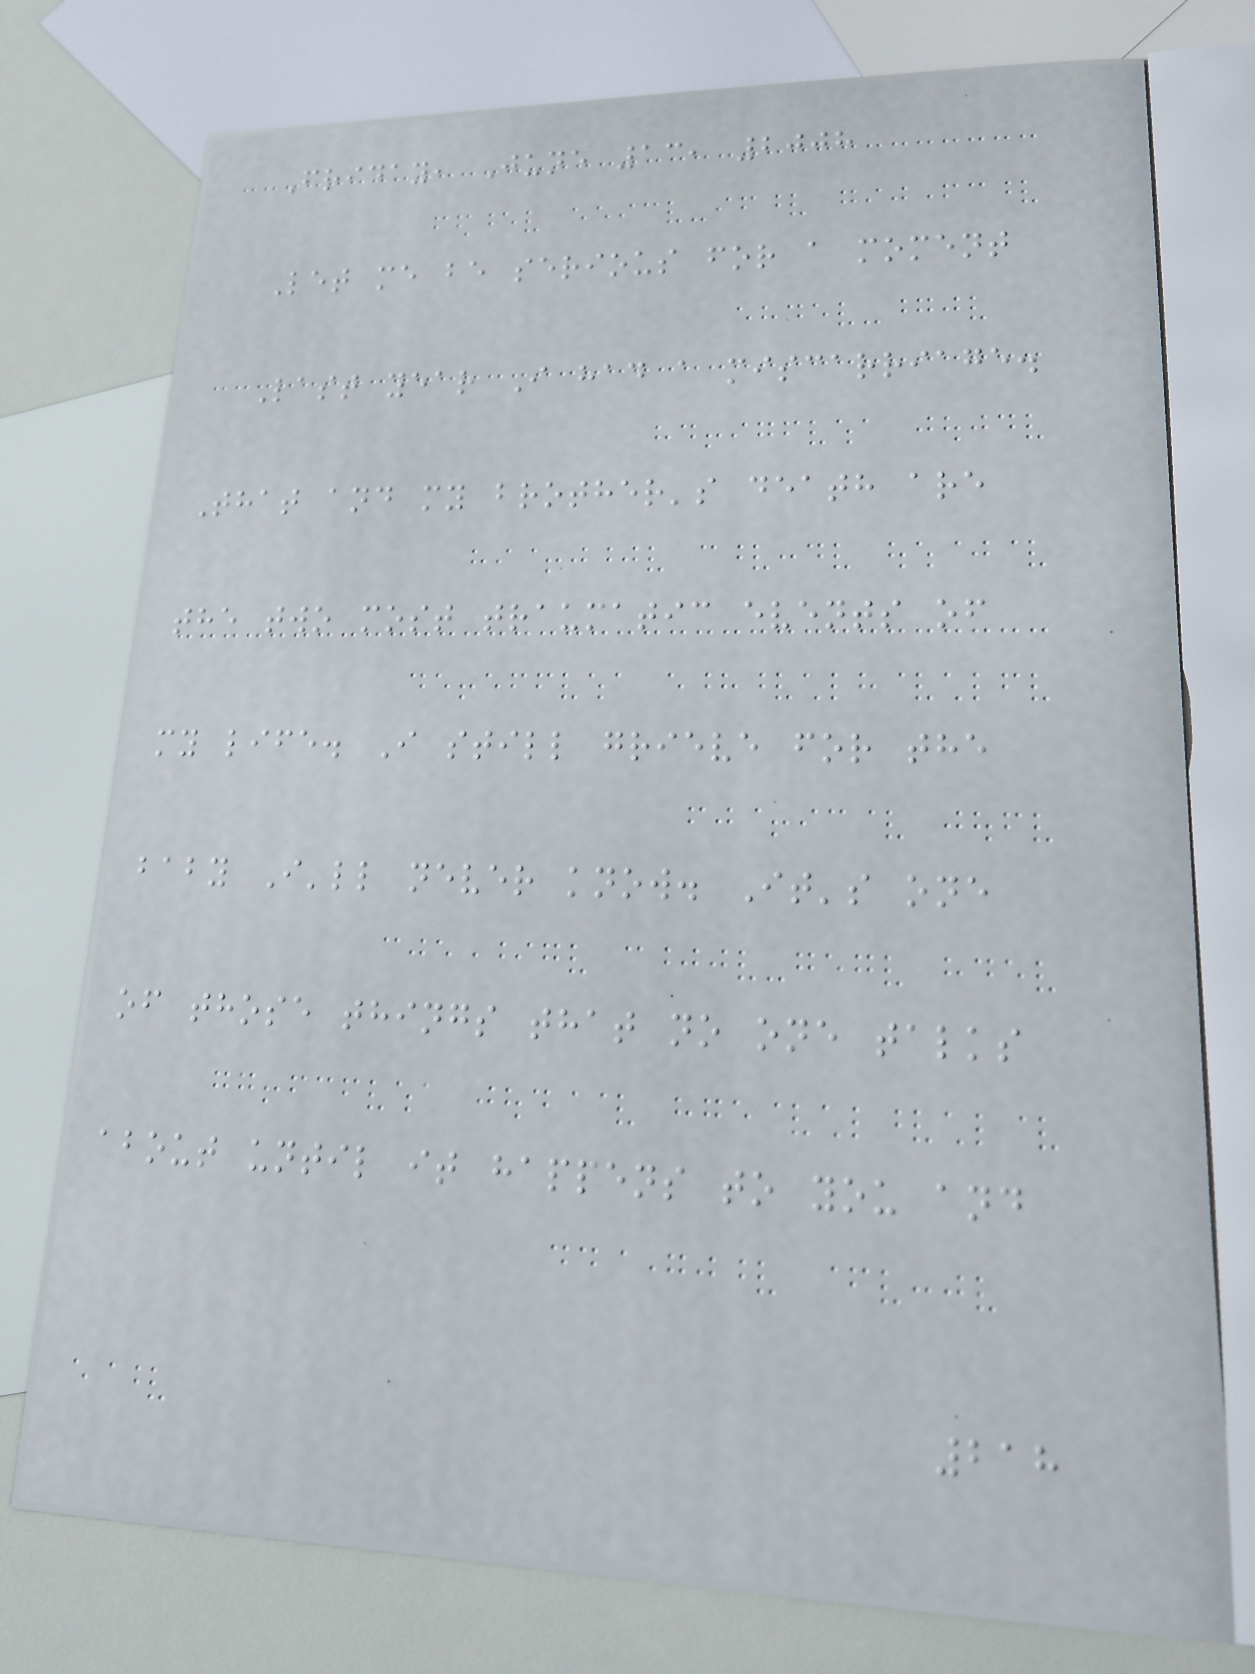Friday, June 13, 2008
Let me be serious for a moment
Last year I had a miscarriage.
That and my brother's death are
the two most traumatic events of
my life. I still grieve for the
baby I'll never know. It's one
of those things that no one talks
about until it happens to you and
218
